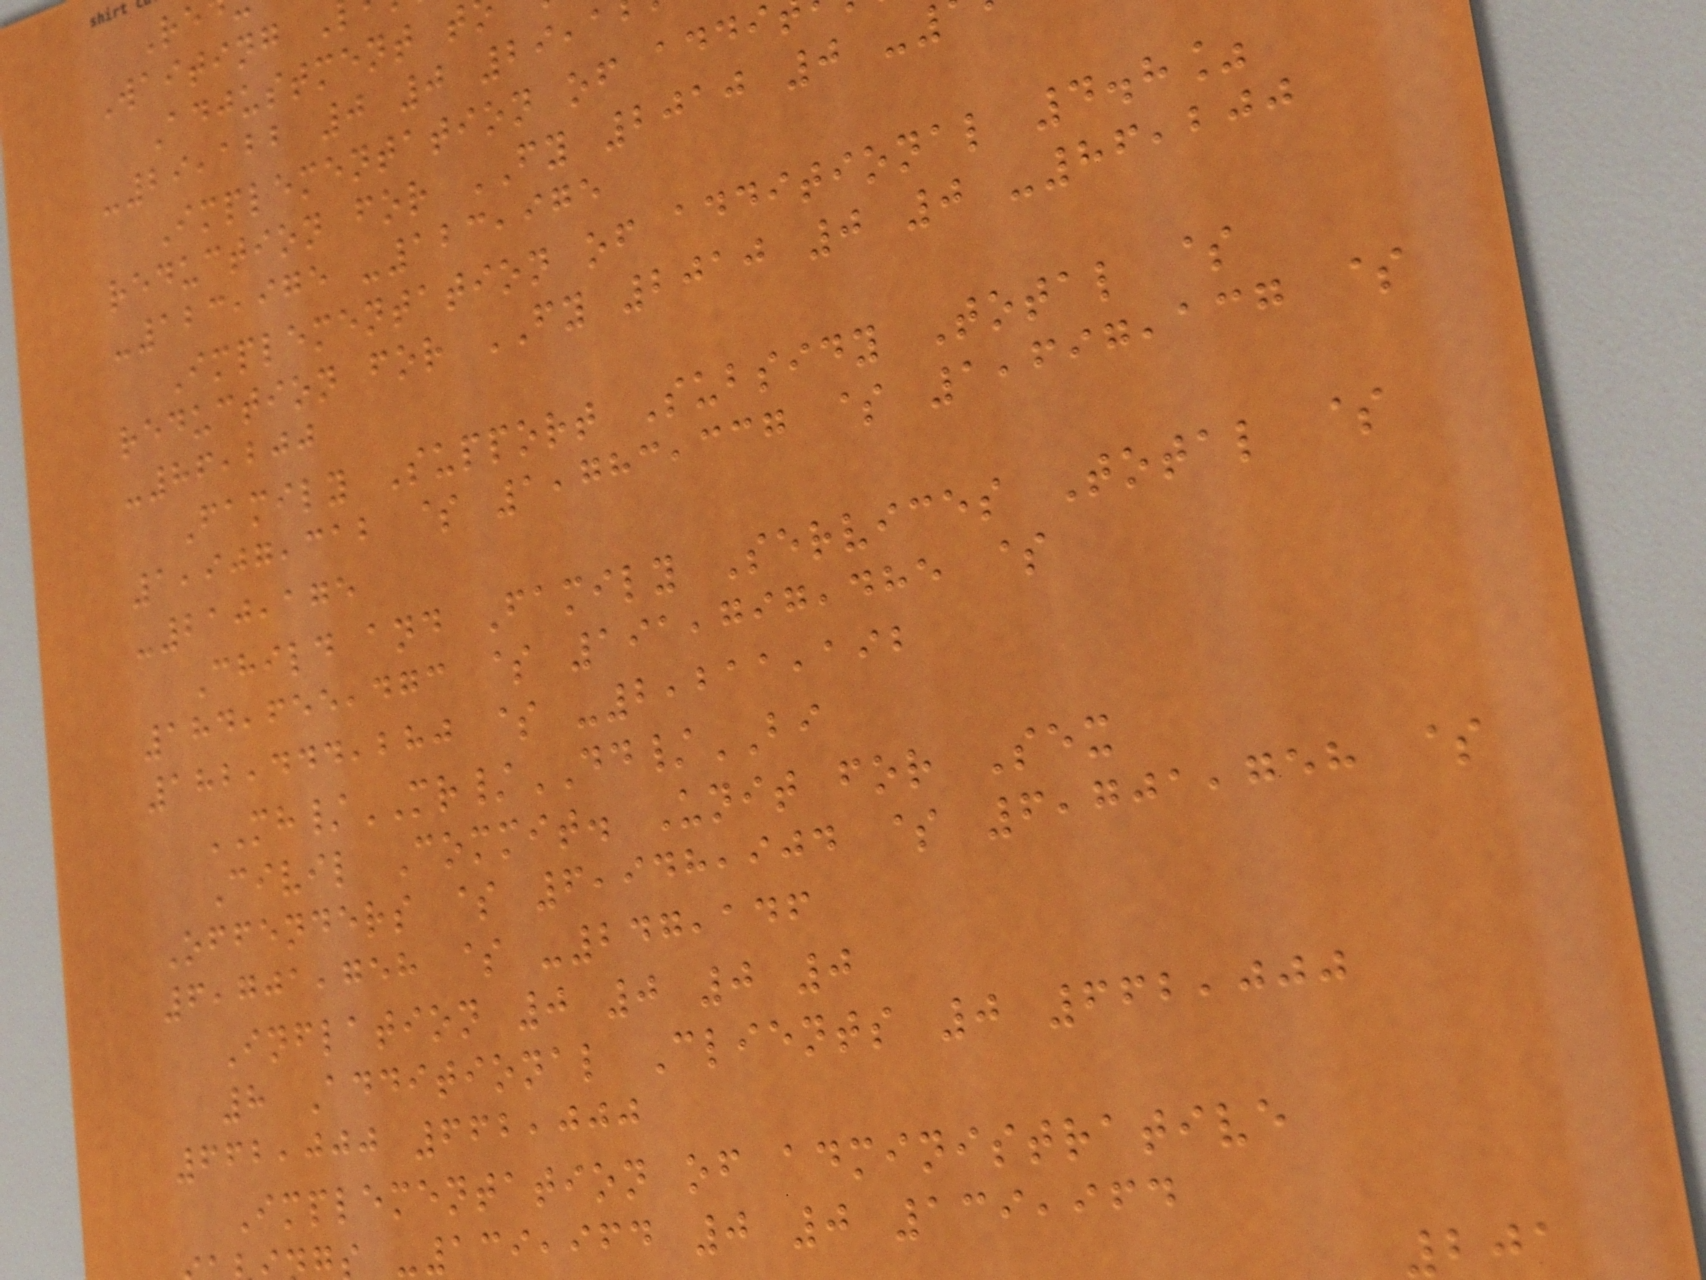Waiting
Adjustment t
-29,122 0 0 29,1
Implementation of addi
reduction for FY 2010 0 -
-123,975 -123,975
Implementation of additional 4.8%
reduction for FY 2010 0 0 -86,200
-86,200
Family Support Subsidy Total $
1,907,312 $ 1,783,337 $ 1,697,137 $
-210,175
Child and Family Services Total $
184,655,473 $ 191,797,485 $
182,444,280 $ -2,211,192
MH/MR/DD/BI
Civil Commit. Unit for Sex
Offenders $ 6,948,904 $ 6,701,758 $
6,701,758 $ -247,146
Inflation 0 0 0 0
8 Additional Clients 0 662,000
662,000 662,000
Implementation of administrative
-139,964 0 0 139,964
201
